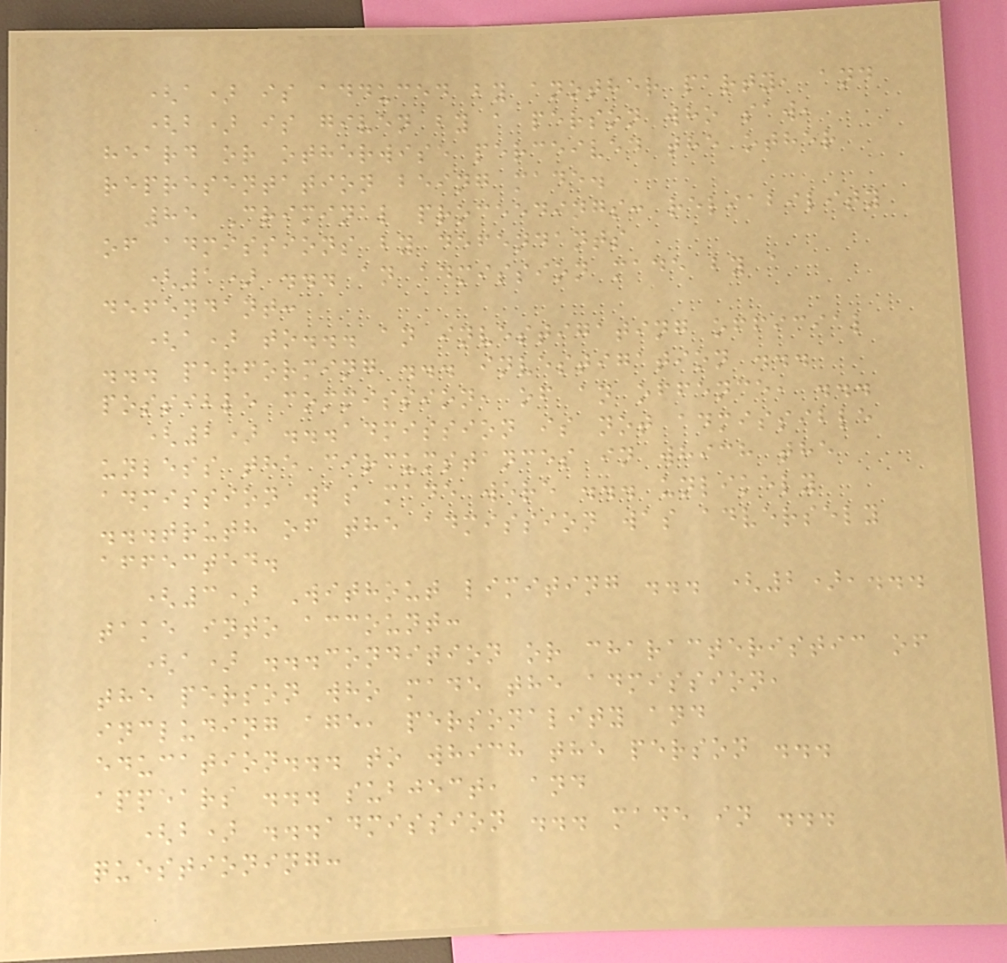(a) is adduced by another party, and
(b) is given by a person who saw,
heard or otherwise perceived the other
representation being made.
85 Criminal proceedings: reliability
of admissions by defendants
(1) ... an admission made by a
defendant:
(a) to... an investigating official
... performing ... investigation ...
possible commission, of an offence, ...
(2) ...admission is not admissible
unless the circumstances in which the
admission was made were ... unlikely
...truth of the admission was adversely
affected.
(3) Without limiting ... (2),...
take into account:
(a) ...condition or characteristic of
the person who made the admission,
including age, personality and
education... to which the person ...
appears ... subject, and
(b) ...admission ... made in ...
questioning:
